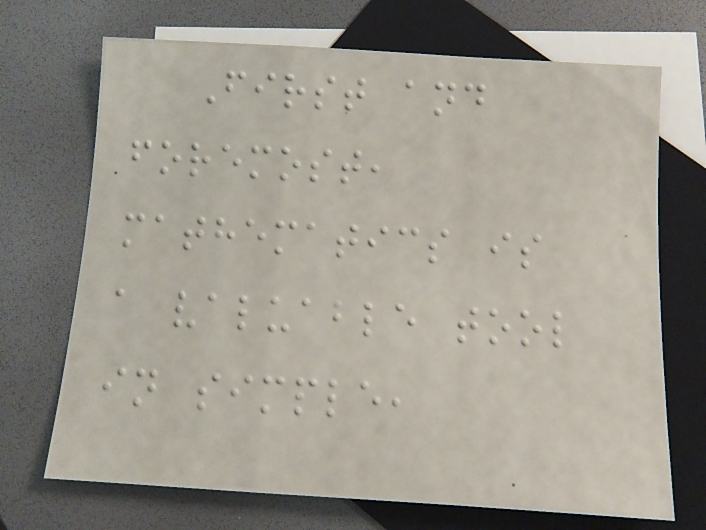First and
foremost,
mathematics is
a valuable tool
in simple,
